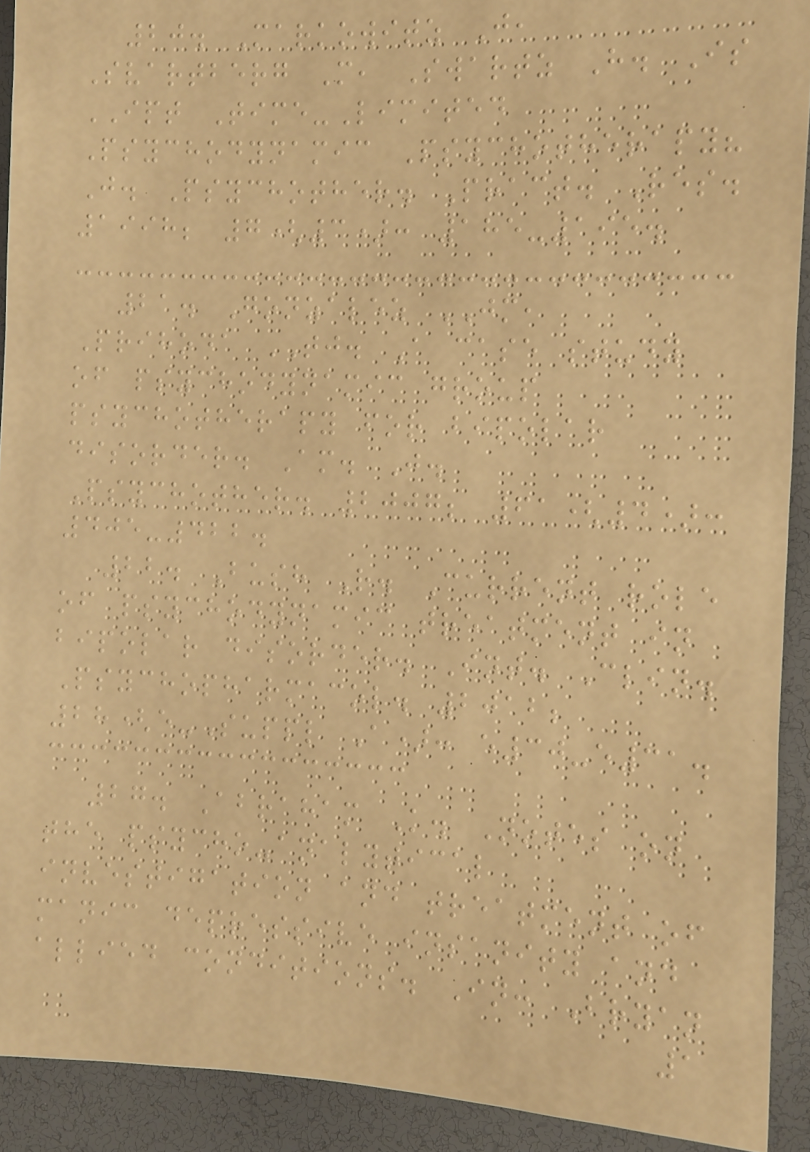20. Markowitz J,
Svartberg M, Swartz H. Is
IPT Time-Limited
Psychodynamic Psychotherapy?
J. Psychother. Pract. Res.
1998; 7(3): 185-195.
21. Gonzalez JM,
Prihoda TJ. A case study
of psychodynamic group
psychotherapy for bipolar
disorder. Am. J.
Psychother. 2007; 61(4):
405-422.
22. Bush R. Current role
of psychodynamic treatment in
bipolar disorder. Int. Clin.
Psychopharmacol. 2012;
28(e-Suppl A): e30-e31.
27. Abraham K. Notes on
the psycho-analytical
investigation and treatment of
manic depressive insanity and
allied conditions. In: Bryan
1
